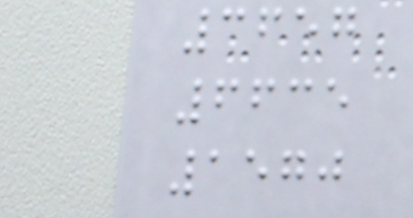3657
6635
1570
